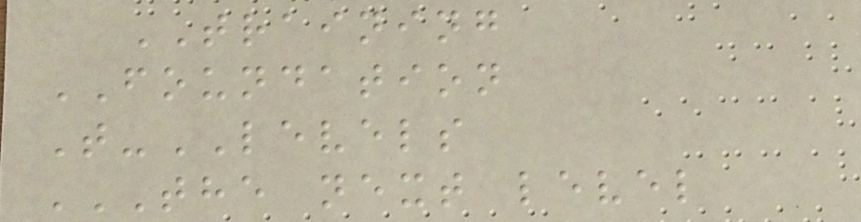TRAINING
FOUNDATION
T-LEVELS
THE NEXT LEVEL
